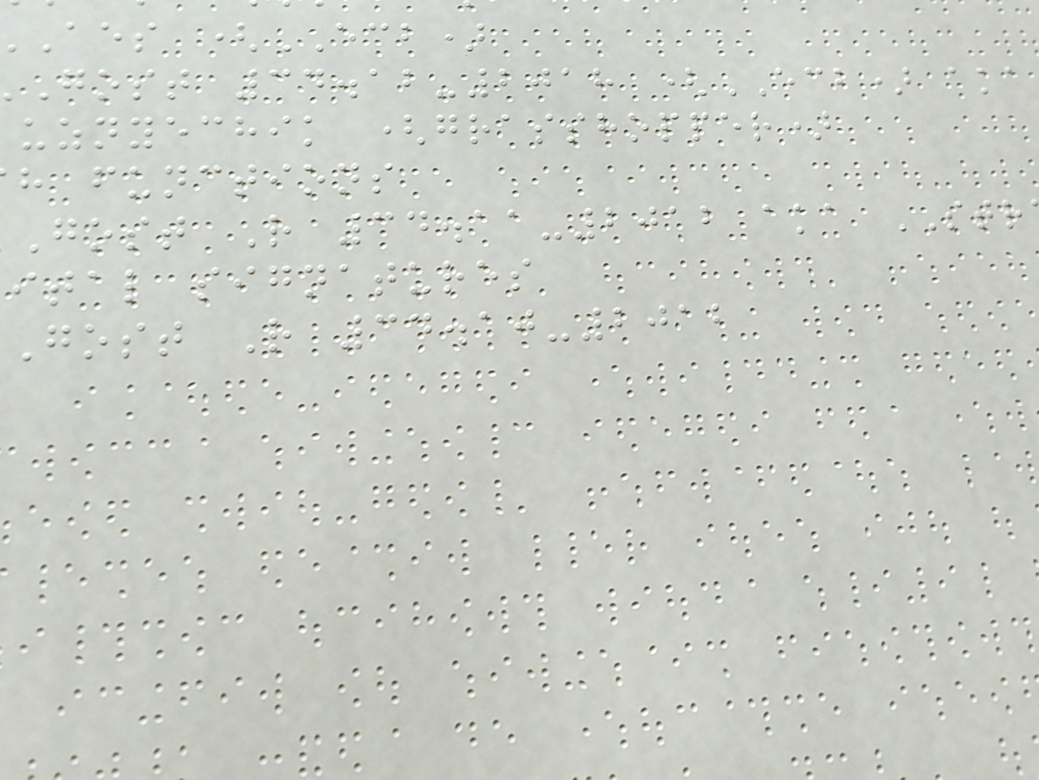aes (ECB)
gost 34.12-2018 (ECB) aka
uznyechik (grasshopper)
h functions
gost R 34.11-2012 aka STR
ital signatures
gost R 34.10-2012
